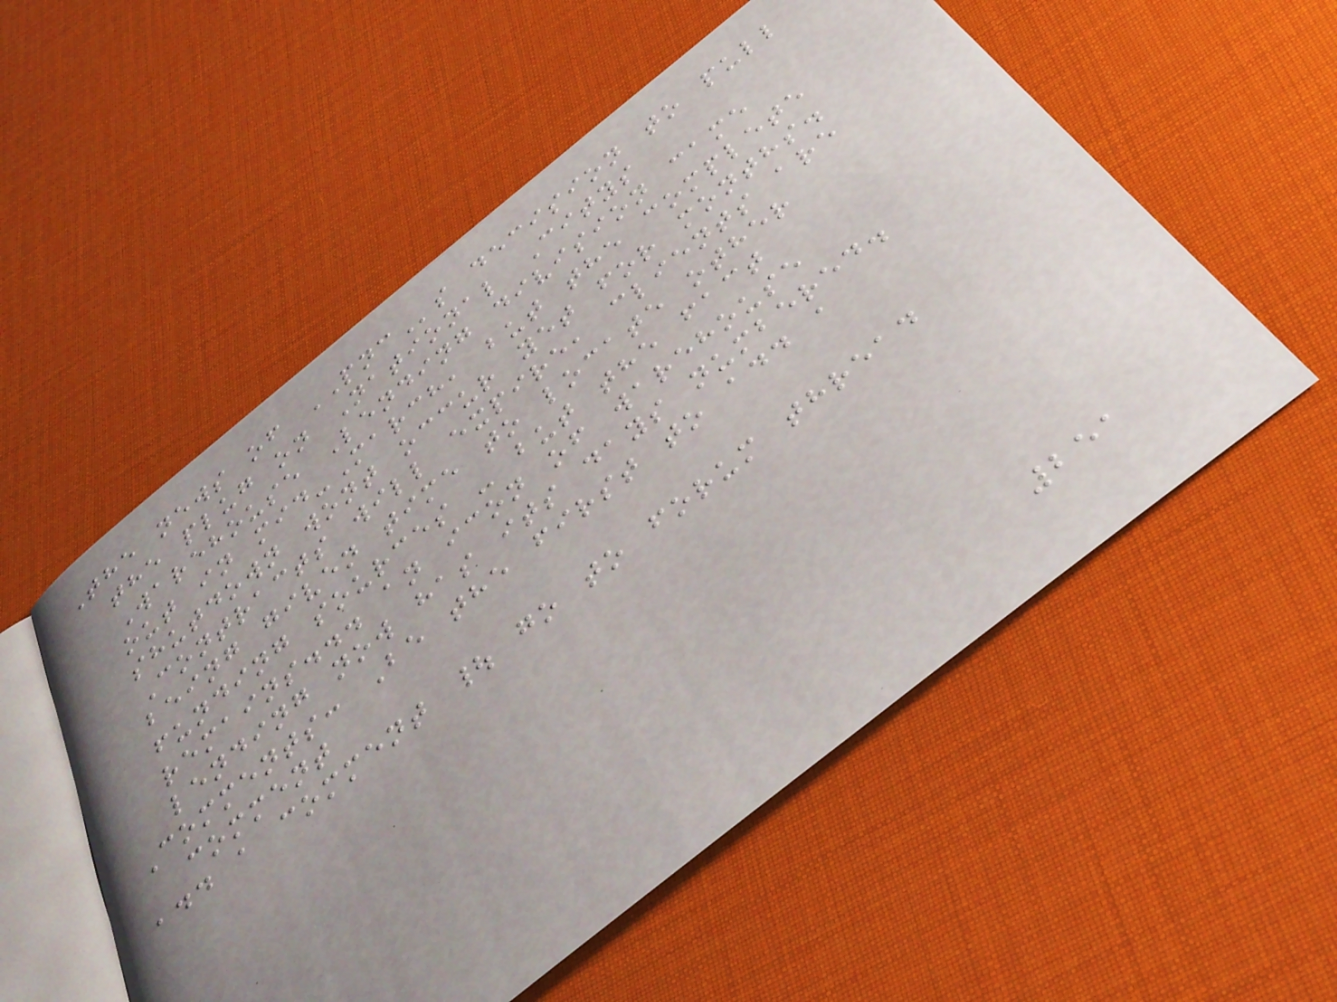The news of PNCs decision to pull
the plug on National Citys
Warehouse Lending division came
out in mid-March, but the complete
shutdown wont occur yet for months.
Contracts will expire, clients are
being given time to locate other
funding sources - but the fact
remains... an icon of warehouse
lending now has its days numbered.
Comments: Be the first to add a
comment
add a comment | go to forum thread
251
